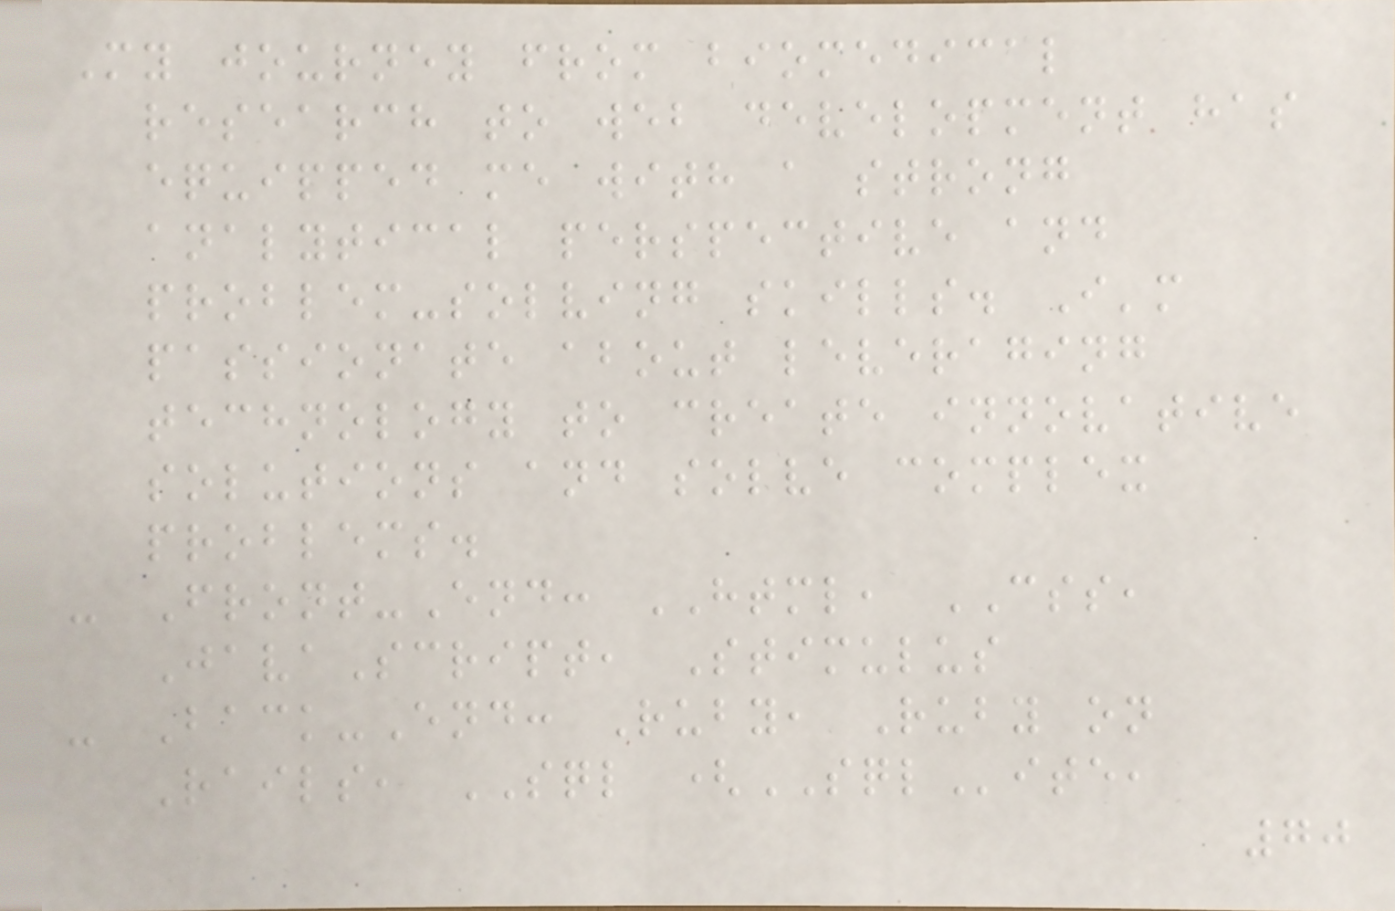My journey from biomedical
research to web development has
equipped me with a strong
analytical perspective and
problem-solving skills. I'm
passionate about leveraging
technology to create innovative
solutions and solve complex
problems.
- Front-End: HTML, CSS,
JavaScript, Stimulus
- Back-End: Ruby, Ruby on
Rails, SQL (SQLite,
70
